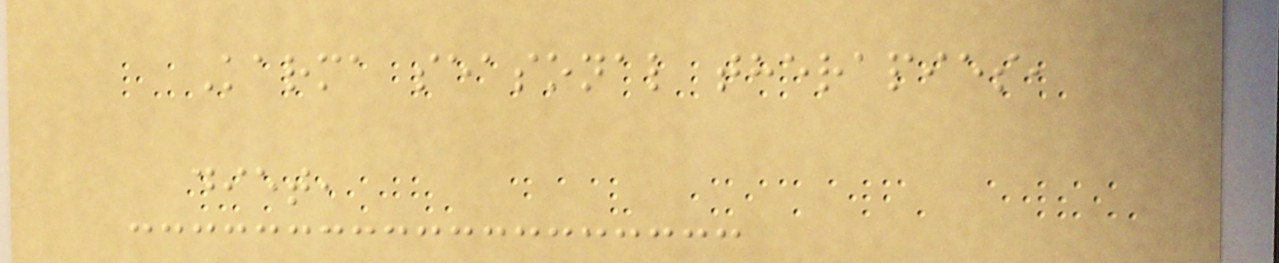Karma seasonal therapies,
diet,
